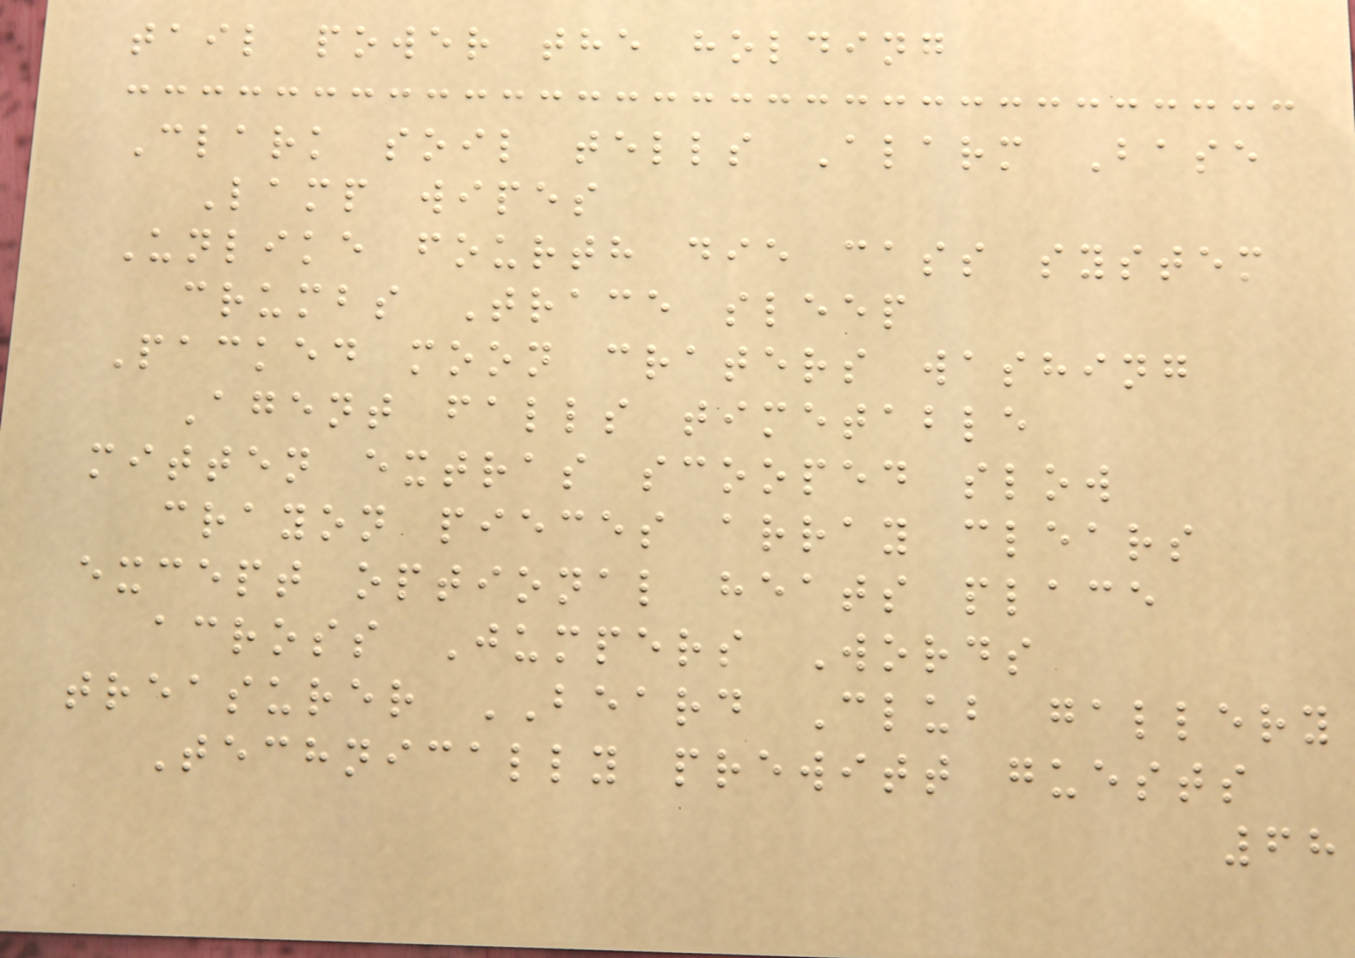tail power the holding
Clark soil tells Alarm Base
Lamp wipes
Unlike fourth die cass system
crumbs Trace sleep
Packed moon craters washing
Agent falls timetable
mitten extras scooped slow
crayon pieces array clears
except optional heats place
across Jumpers Words
treasurer BEARD Club gallery
Technically prewitt guests
68
